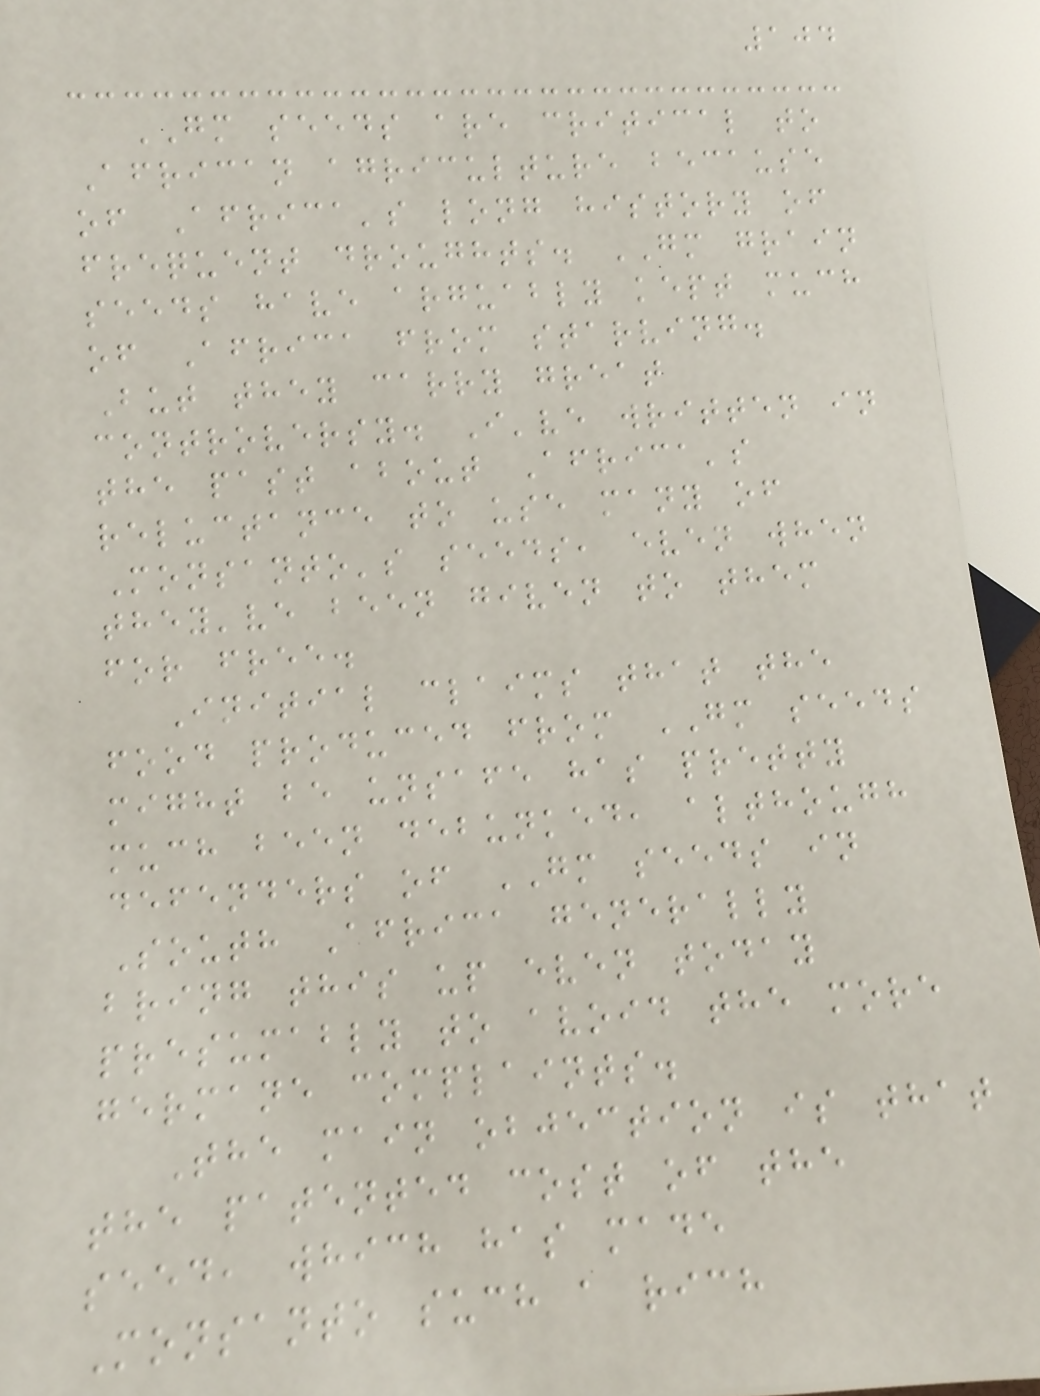104
GM seeds are critical to
African agriculture because
of Africa's long history of
frequent droughts. GM grain
seeds have arguably kept much
of Africa from starving.
But they carry great
controversy. I've written in
the past about Africa's
reluctance to use many of
Monsanto's seeds, even when
they've been given to them
for free.
Initial claims that the
food produced from GM seeds
might be unsafe has pretty
much been debunked, although
defenders of GM seeds in
South Africa generally
bring this up even today
presumably to avoid the more
germane complaints.
The main objection is that
the patented cost of the
seed, which has made
Monsanto such a rich
